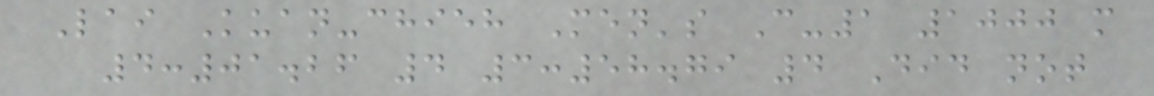Lai Kuan-chieh Men's C-1 1000 m
4:01.26 4 3:58.79 4 Did not
